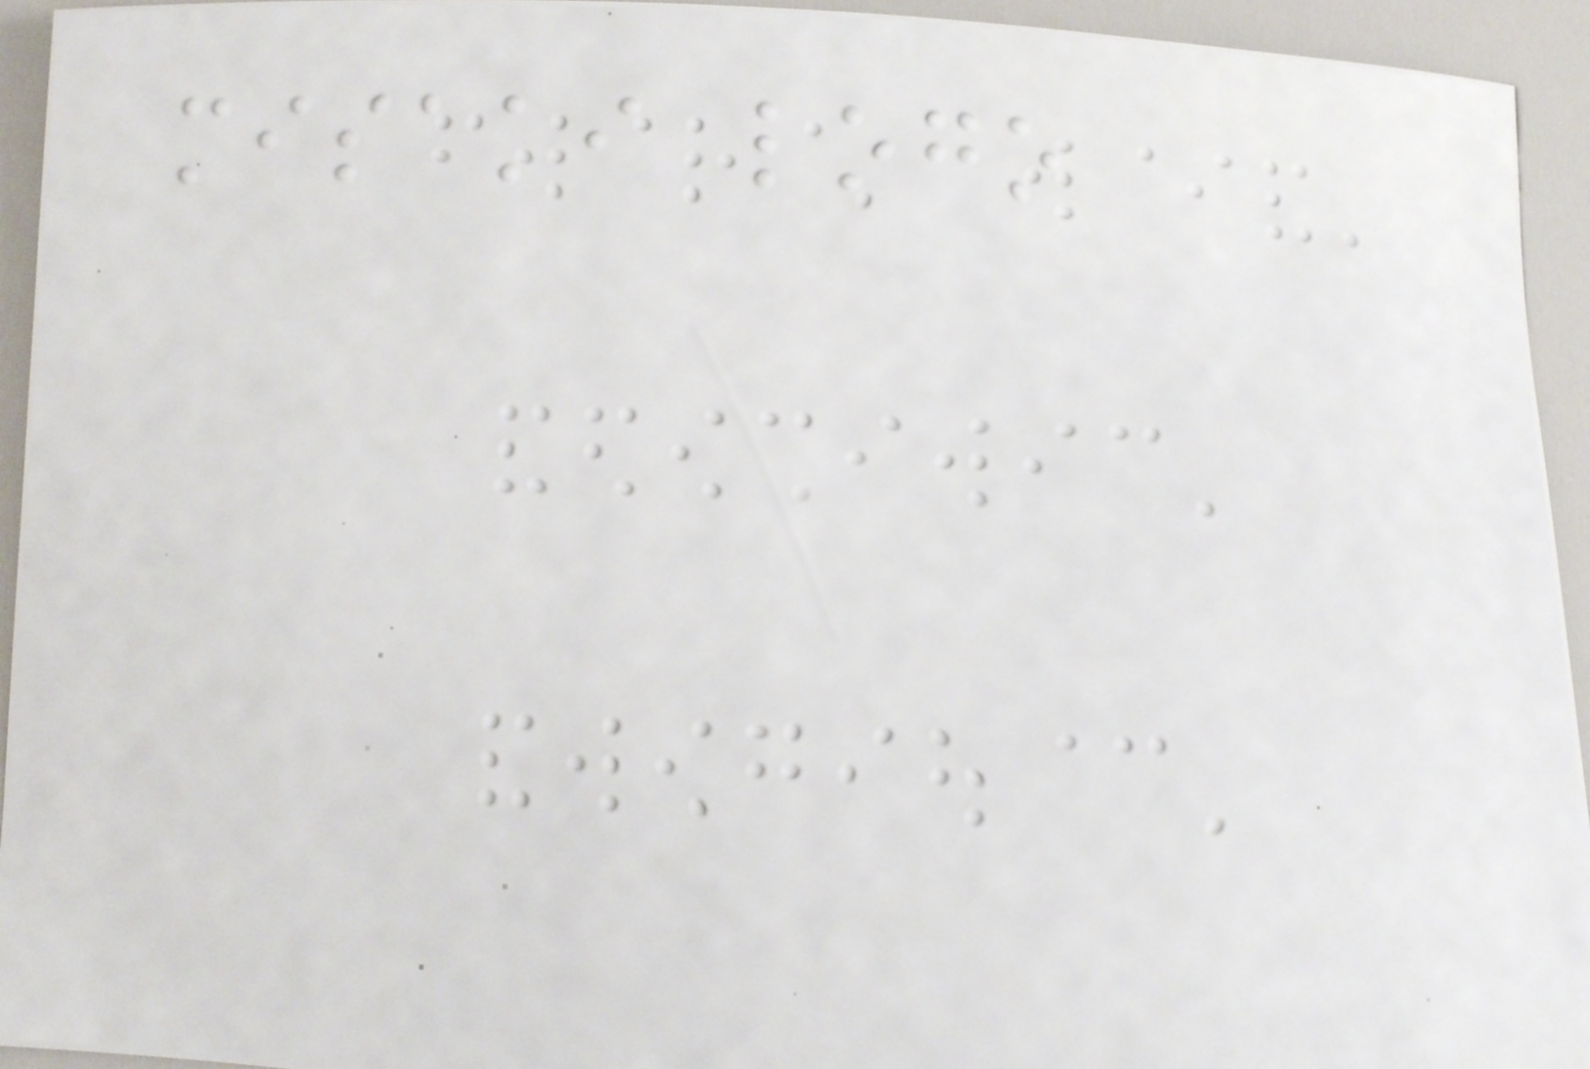misaki logo
